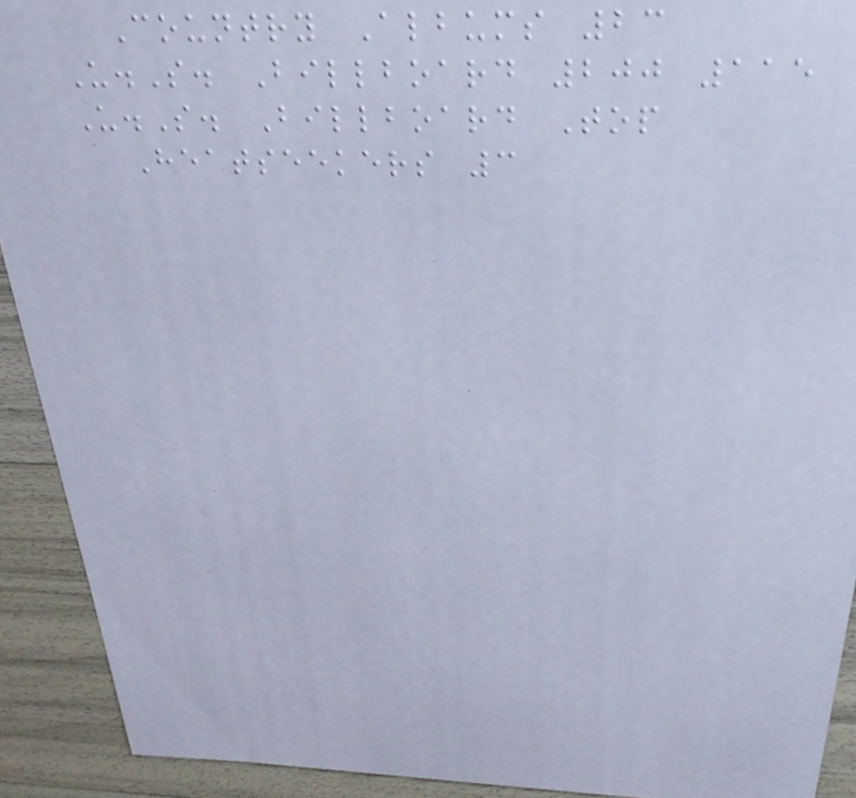Country Albums 23
U.S. Billboard 200 115
U.S. Billboard Top
Heatseekers 3
